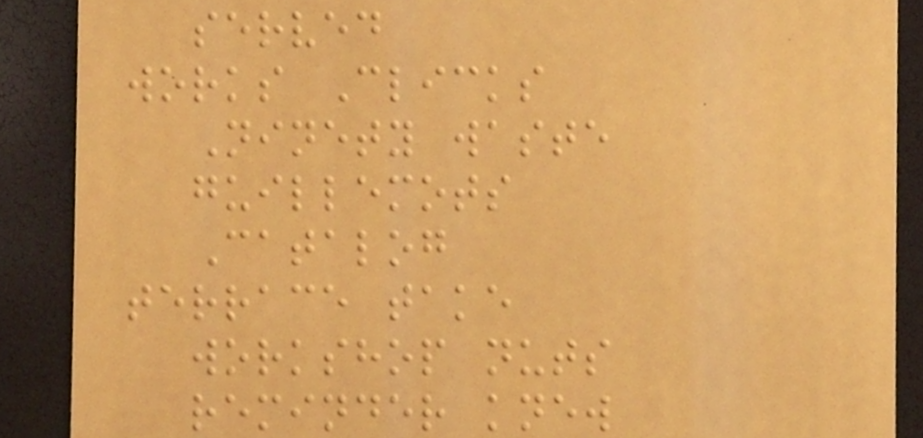served
works Clicks
Ninety waste
guillemots
Catalog
terrace take
workshop nuts
reminder knew
